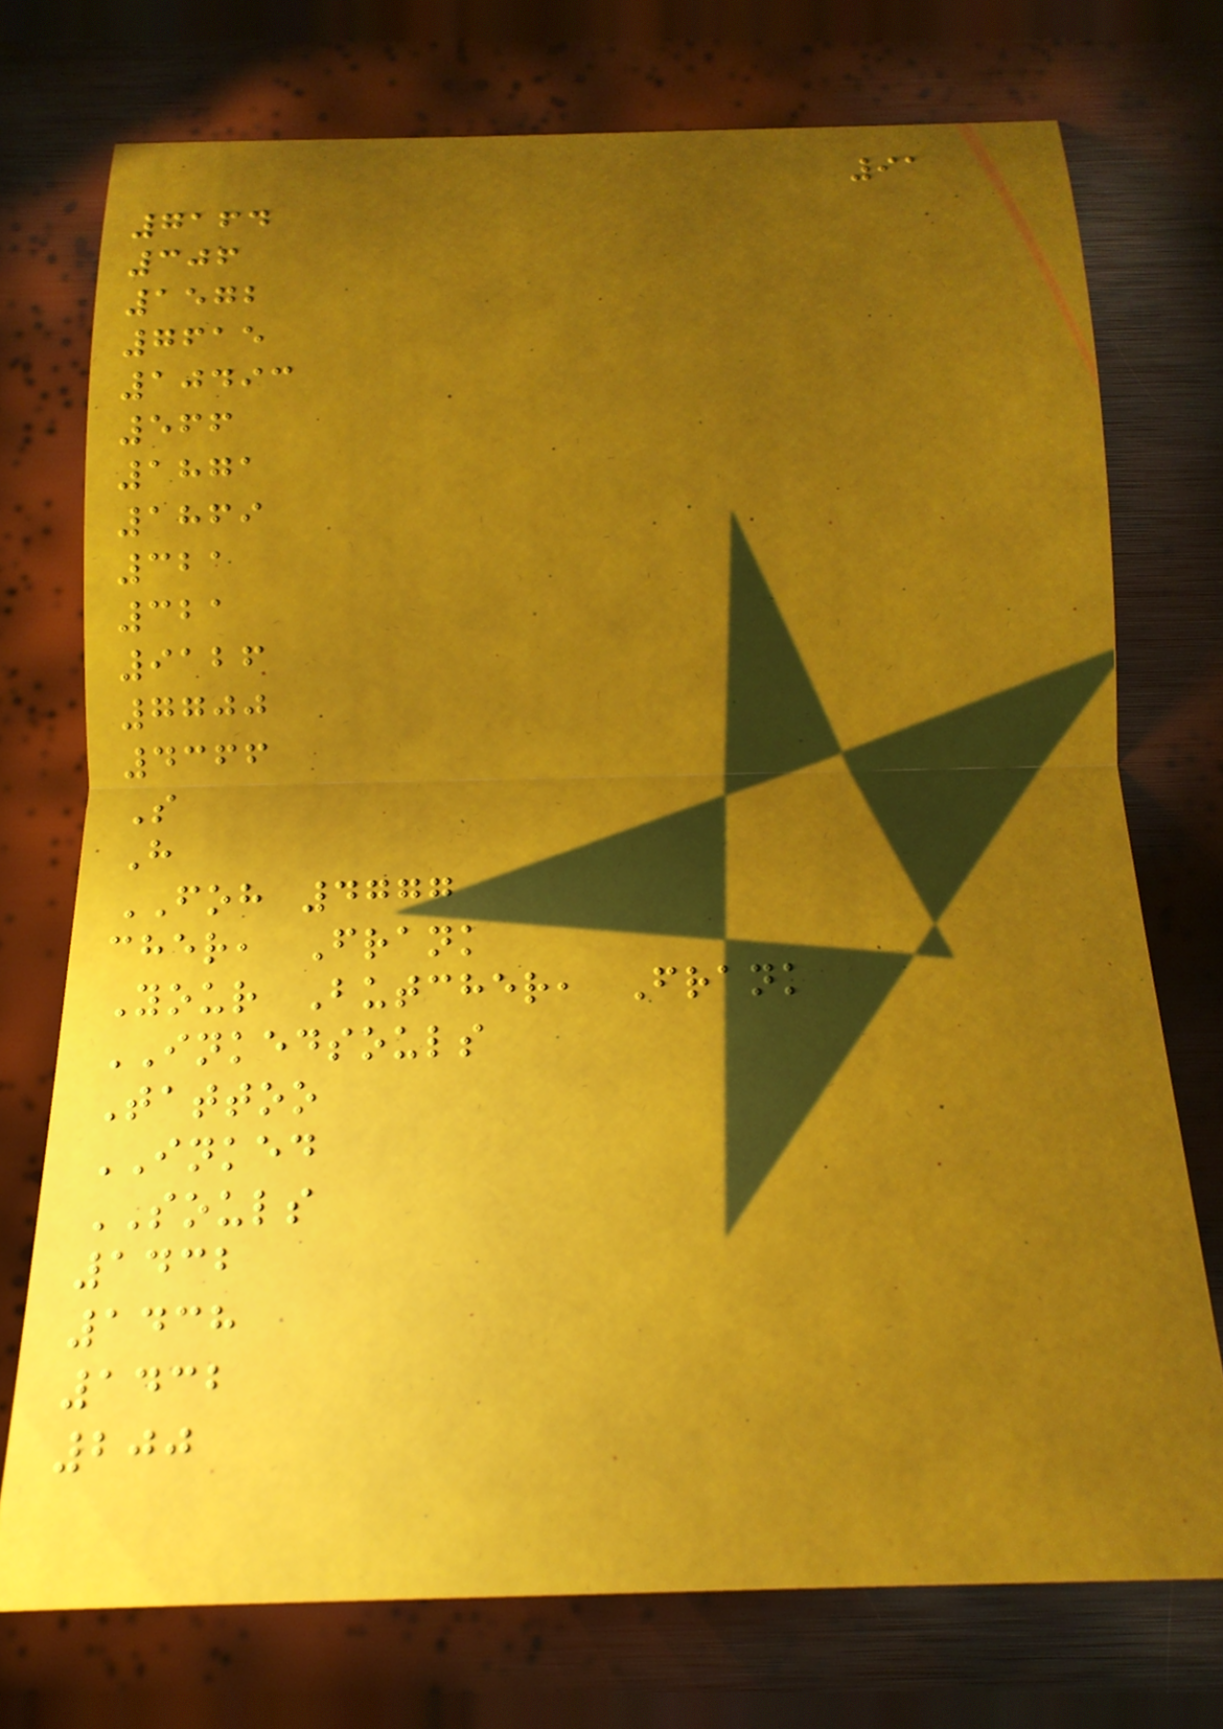91
7164
306
1572
7615
10493
566
1871
1869
321
321
9126
7700
4366
S
H
FOH 4777
cher, Frank
Your Butcher, Frank
INKEDSOULS
Tattoo
INKED
SOULS
1432
1438
1432
200
